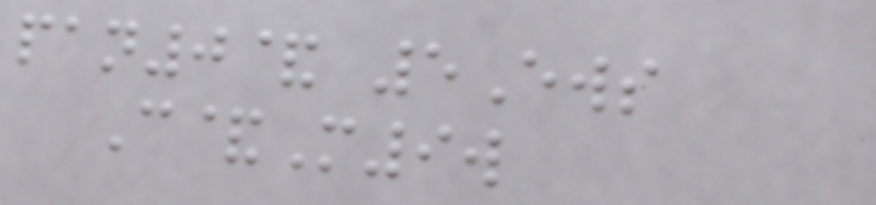pan0& 5Ews
C&M9w
